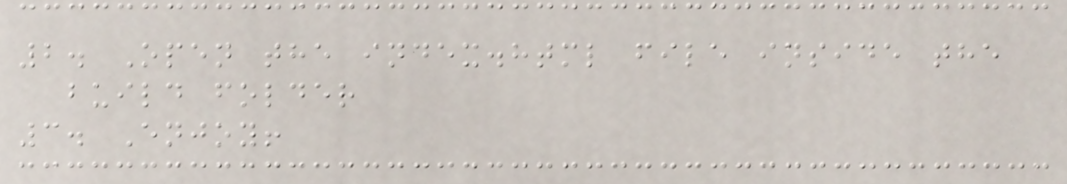2. Open the index.html file inside the
build folder
3. Enjoy!
